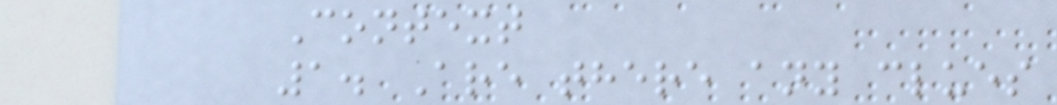Context
1. Are there any clues
